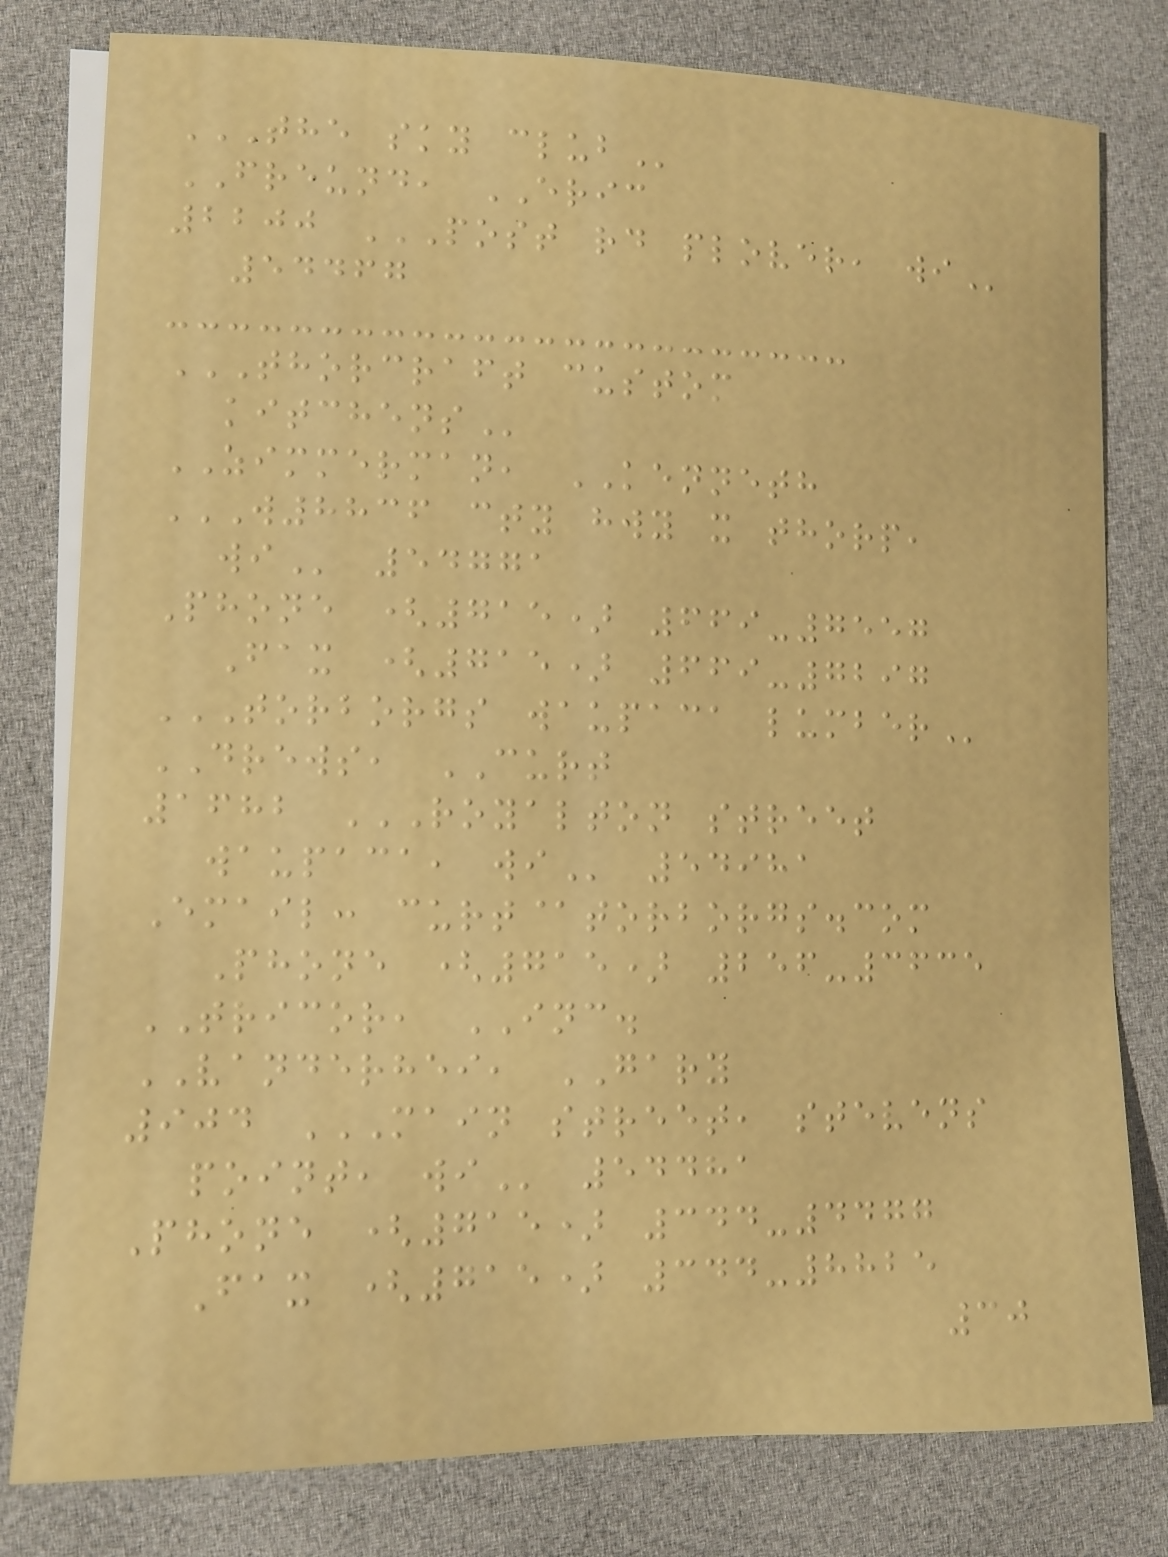THE SKY CLUB
FREUND, ERIC
2200 POST RD PLOVER, WI
54467
THORCRAFT CUSTOM
KITCHENS
ZIMMERMAN, KENNETH
W8836 CTY HWY X THORP,
WI 54771
Phone (715) 669-7557
Fax (715) 669-7297
TORBORGS WAUPACA LUMBER
DREWS, CURT
1682 ROYALTON STREET
WAUPACA, WI 54981
Email: curt@torborgs.com
Phone (715) 256-3635
TRICOR, INC.
VANDERHEI, GARY
904 MAIN STREET, STEVENS
POINT, WI 54481
Phone (715) 344-4477
Fax (715) 344-8825
30
